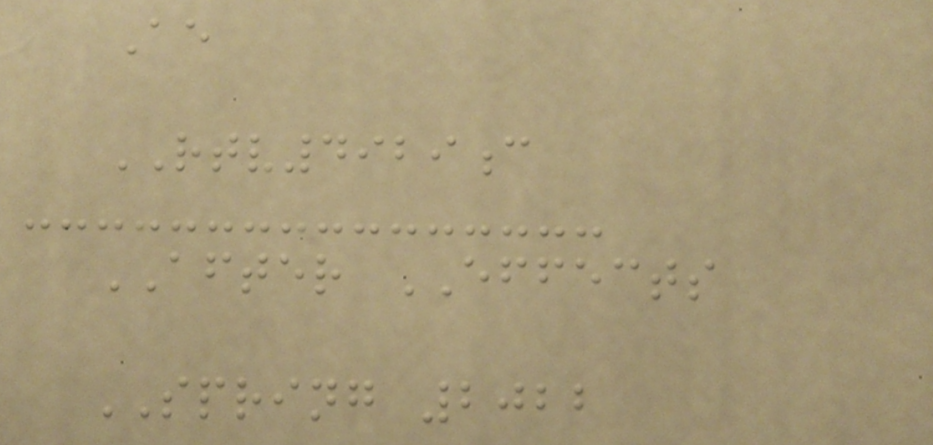Ae
RTV4929c
AFTER EFFECTS
SPRING 2022
